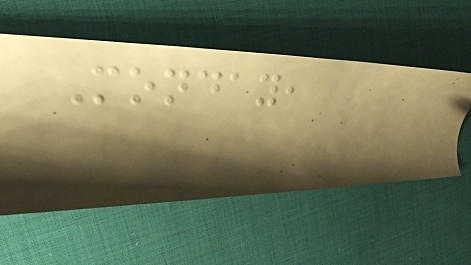Monday,
